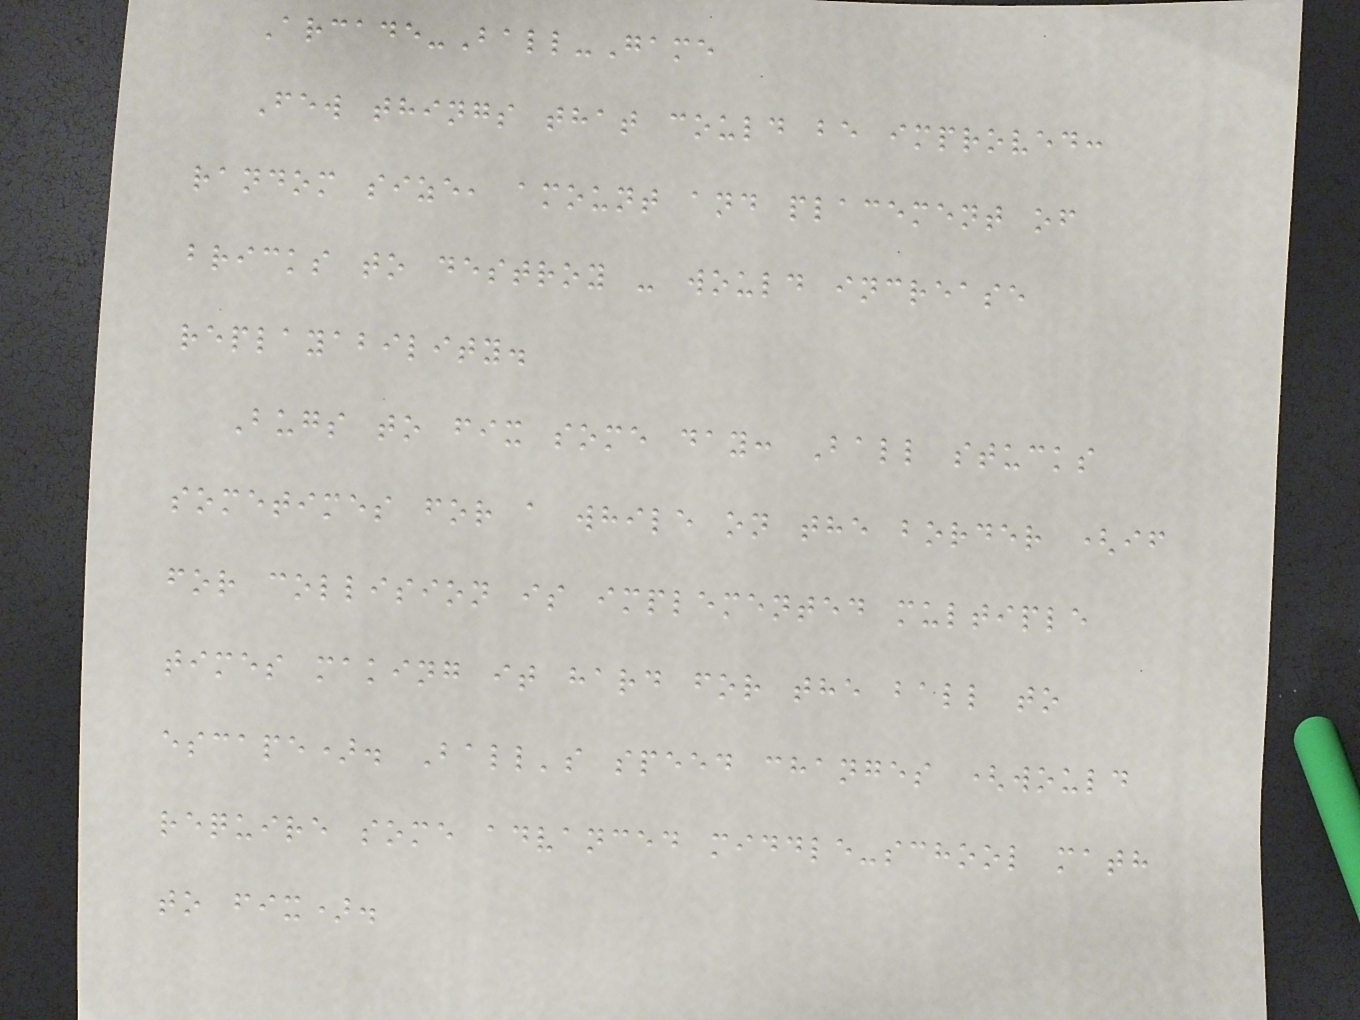Arcade-Ball-Game
Few things that could be improved:
random size, amount and placement of
bricks to destroy - would increase
replayability.
Bugs to fix some day: Ball stucks
sometimes for a while on the border (if
for collision is implemented multiple
times making it hard for the ball to
escape). Ball's speed changes (would
require some advanced middle-school math
to fix).
